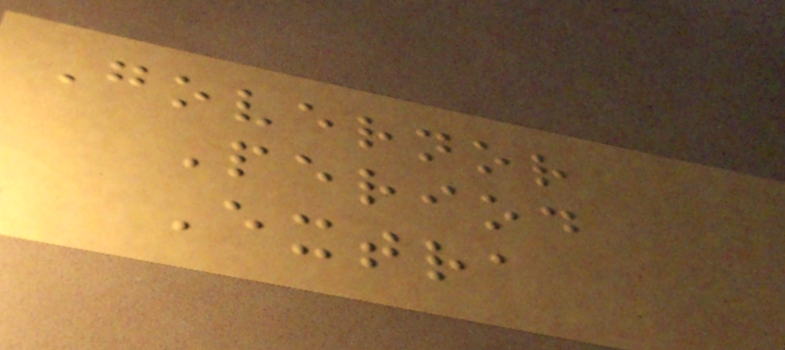Governor
Period
Extra
